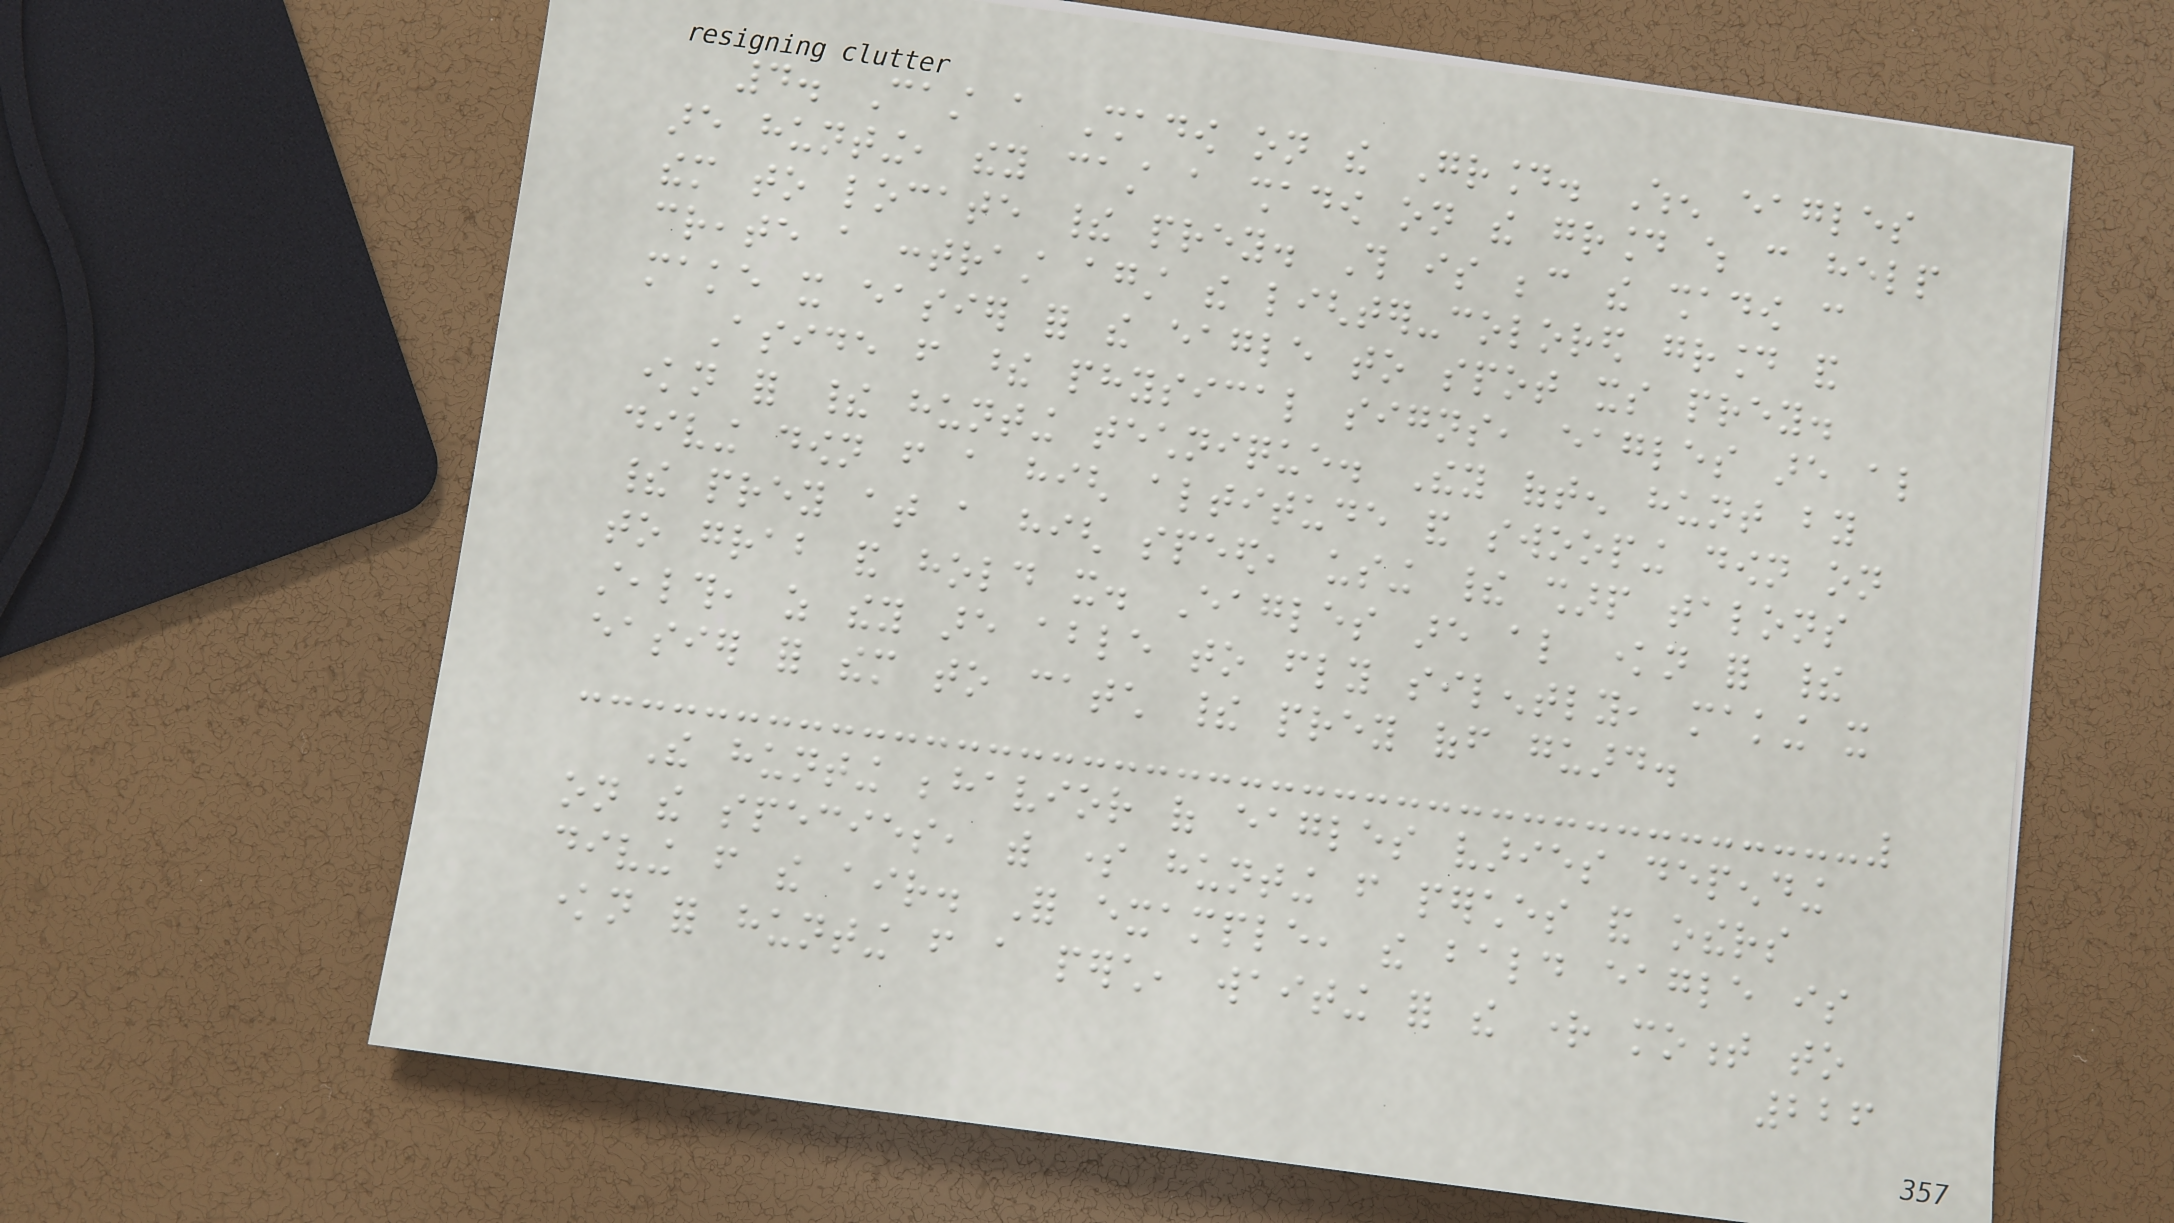4. Cast a Shadow on the Ground. When eagles
are hunting, they cast a shadow on the ground which can help
them to locate their prey. This is because the shadow can
create a contrast against the lighter-colored ground and
make it easier for the eagle to spot its prey.
Aside from these physical signs, eagles are also
known for their hunting technique. They often hunt by
diving down from a high altitude and swooping down on
their prey at a high speed, using their sharp talons
to grab and hold it. Eagles are also known for their
stealth, as they are able to fly silently, making it
easier for them to catch their prey off guard.
The hunting behavior of eagles varies depending
on the species, with some hunting from perches and others
diving from the air. For example, the bald eagle is
known for hunting from a perch, waiting for the right moment to
226
